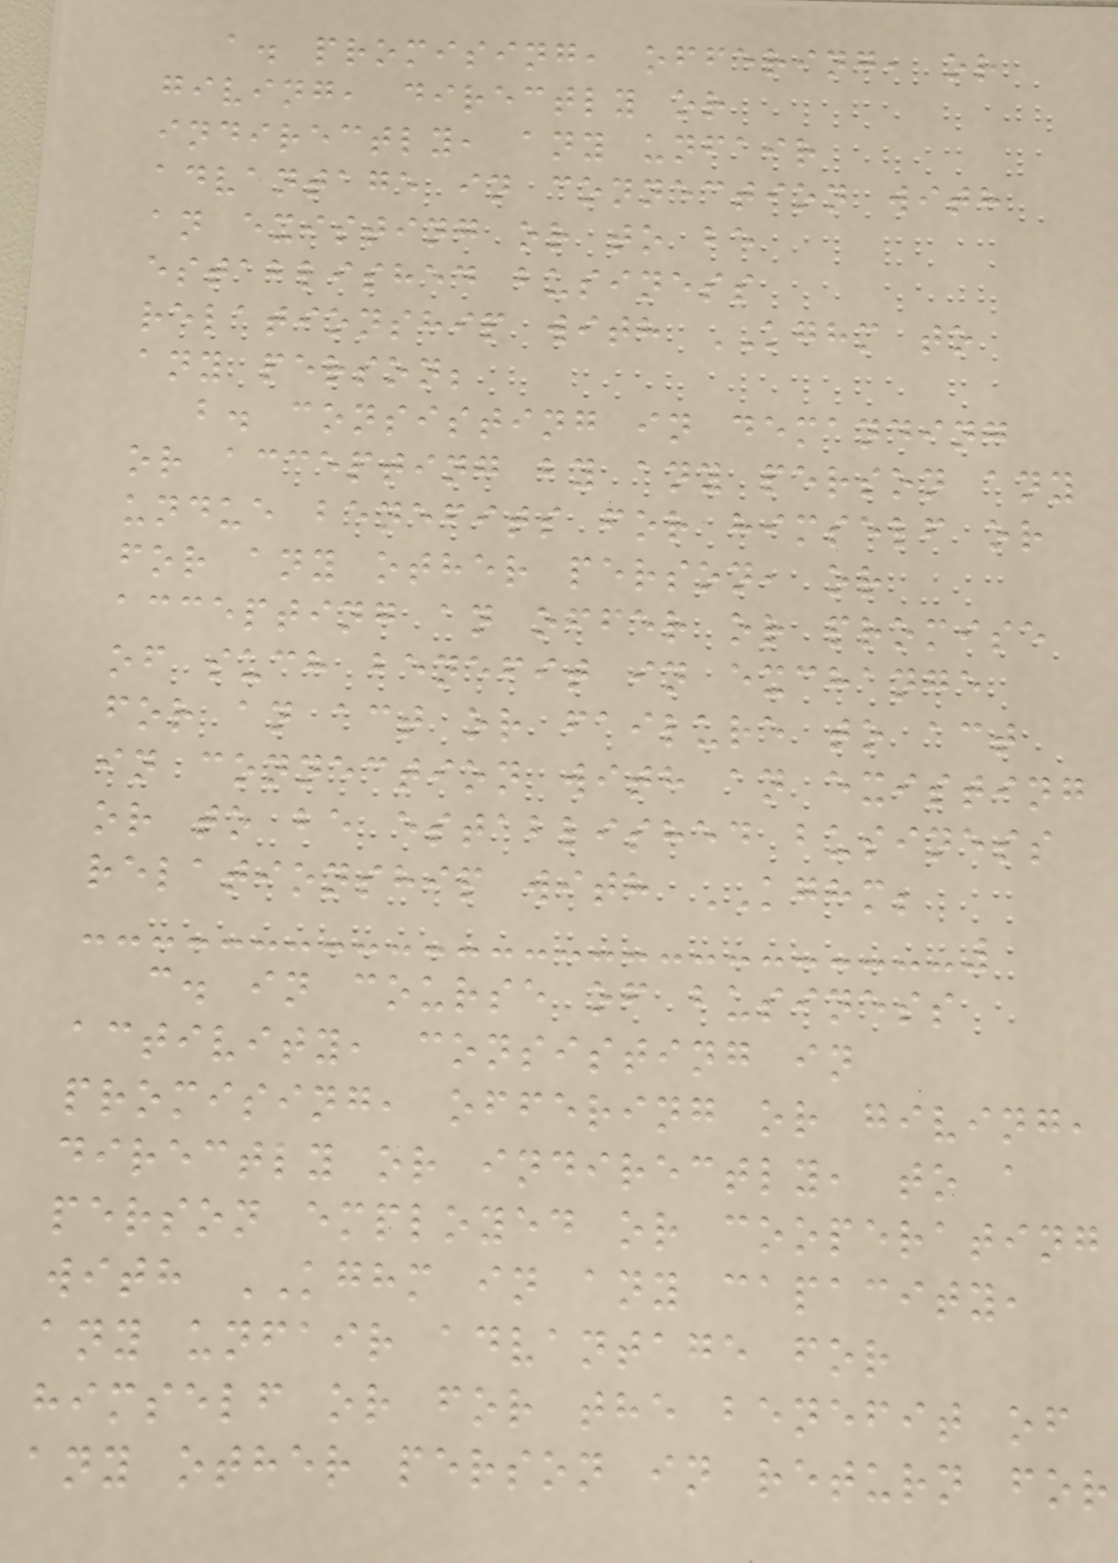a. promising, offering, or
giving, directly or
indirectly, any unfair
advantage in connection with
an existing or to be
established business
relationship with KGHM to
any person;
b. consisting in demanding
or accepting by any person any
undue benefits for himself or
for any other person, or
accepting an offer or promise
of such benefit in exchange
for an act or failure to act
in connection with an existing
or to be established business
relationship with KGHM;
c. in course of business
activity, consisting in
promising, offering or giving,
directly or indirectly, to a
person employed or cooperating
with KGHM in any capacity,
any unfair advantage for
himself or for the benefit of
any other person in return for
